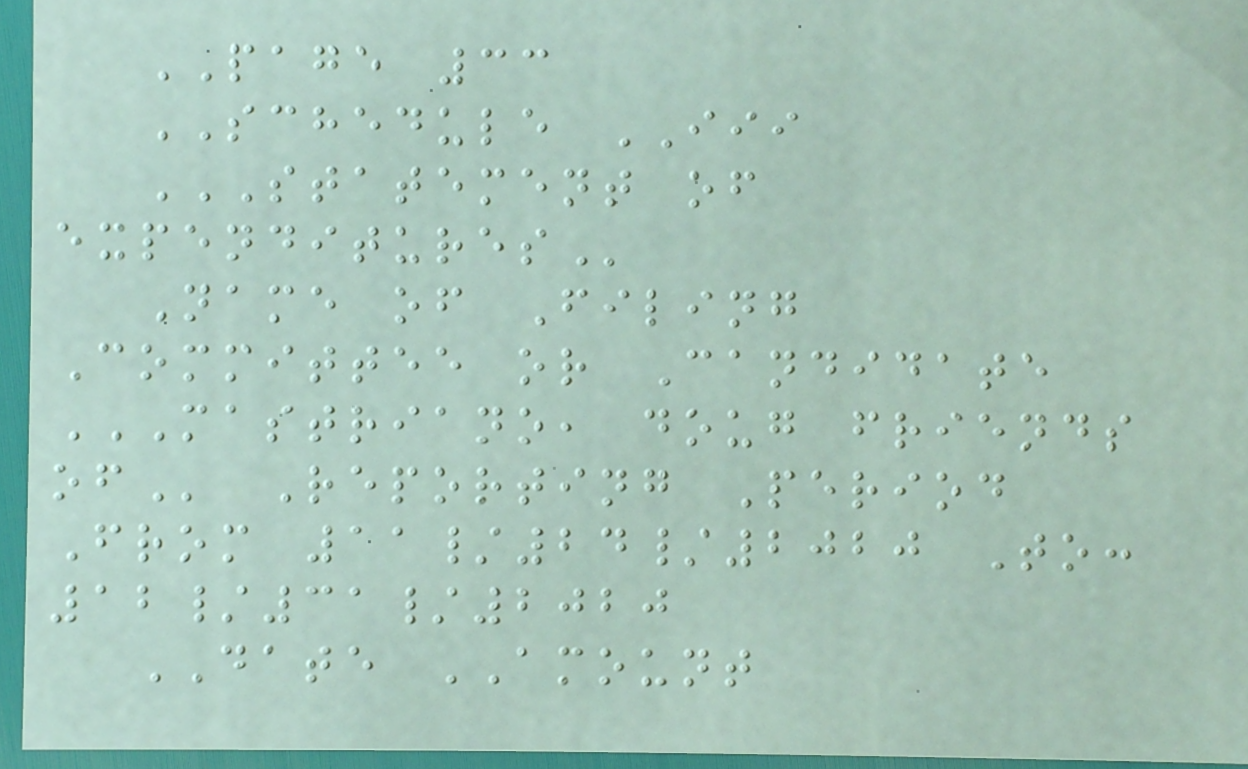PAGE 33
SCHEDULE III
STATEMENT OF
EXPENDITURES
Name of Filing
Committee or Candidate
MASTRIANO, DOUG FRIENDS
OF Reporting Period
From 11/24/2020 To:
12/31/2020
DATE AMOUNT
